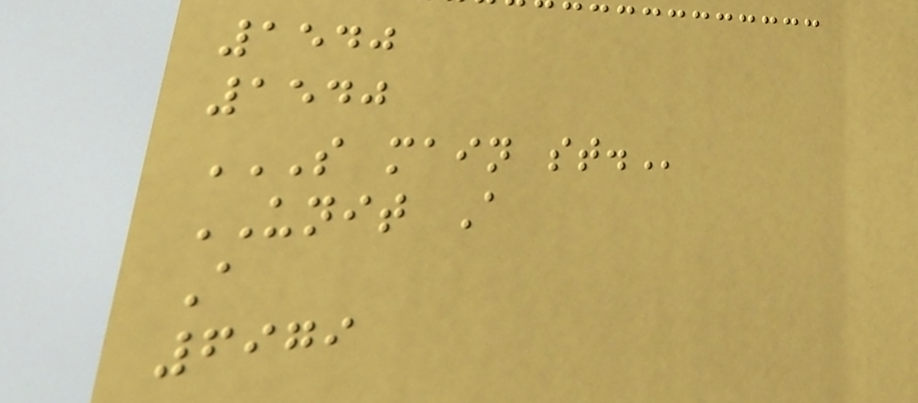1540
1540
S MAIN ST.
UNIT A
A
6979
